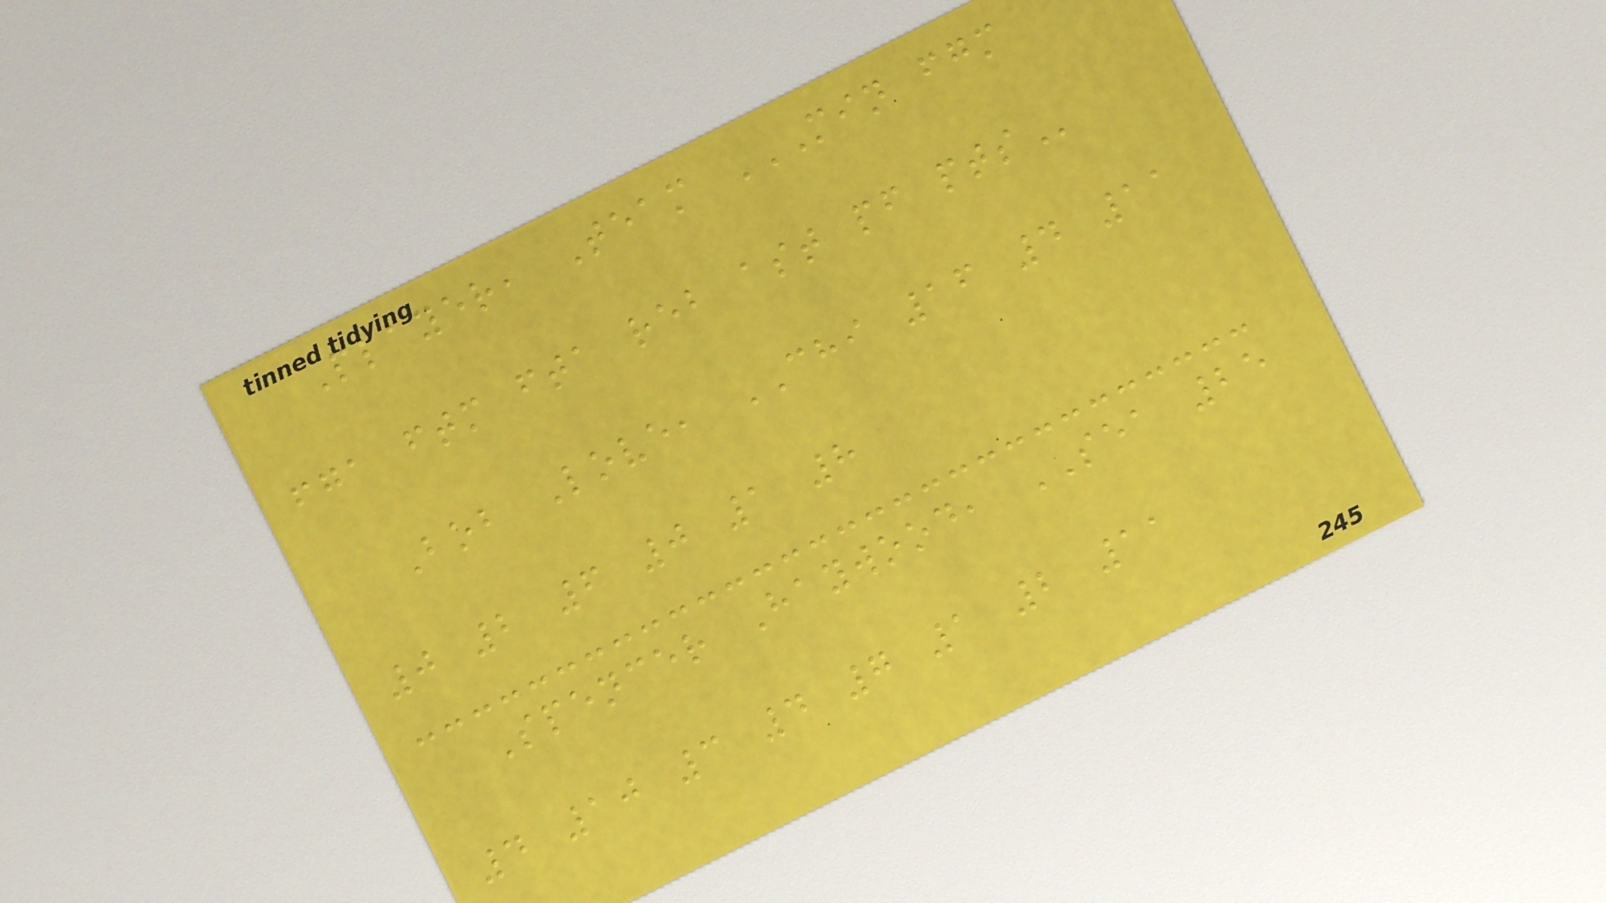Player, Team MIN FGM
FGA FTM FTA REB AST PF PTS
Bob Love, CHI 16 4 11
0 2 6 0 1 8
Spencer Haywood, SEA 25
4 10 3 4 7 1 2 11
